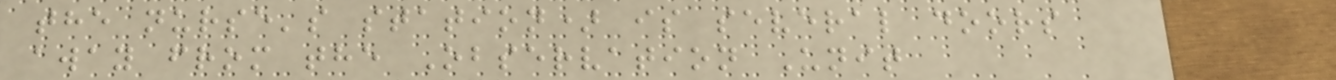the nurse's station) is several doors
away from the Observation Unit
